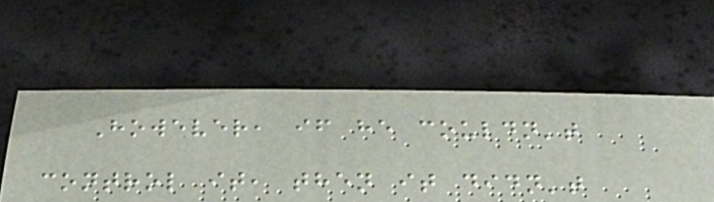However, if he couldn't
control it, then it didn't
